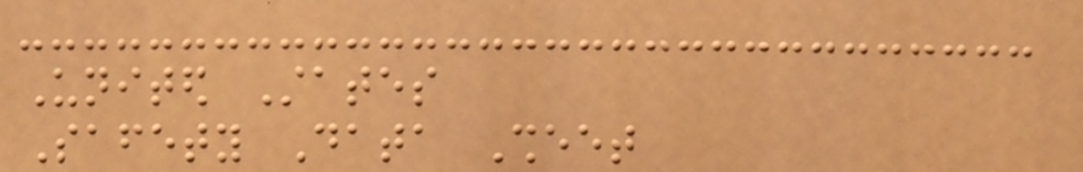United States
Safety Data Sheet
